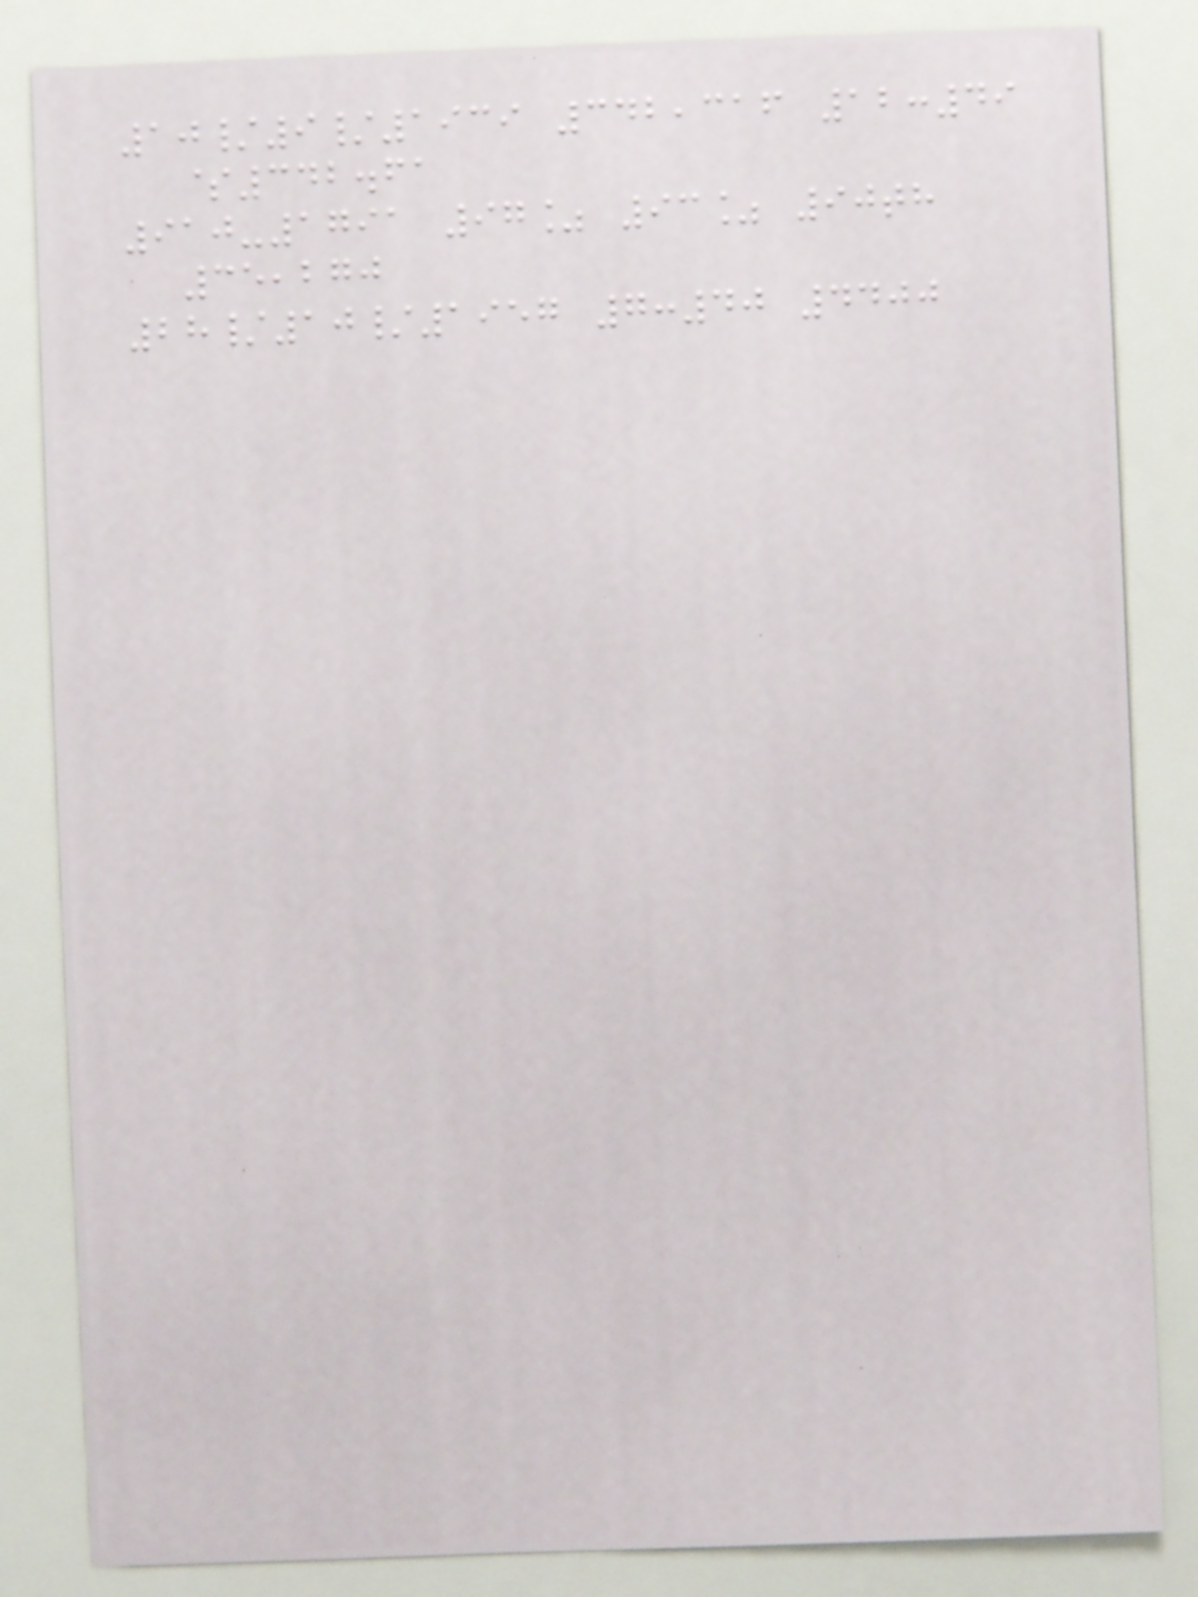10/9/1939 342,316 12:49
$342.61
910-1791 97% 93% 90th
35,270
28/10/1957 7:40 4400
